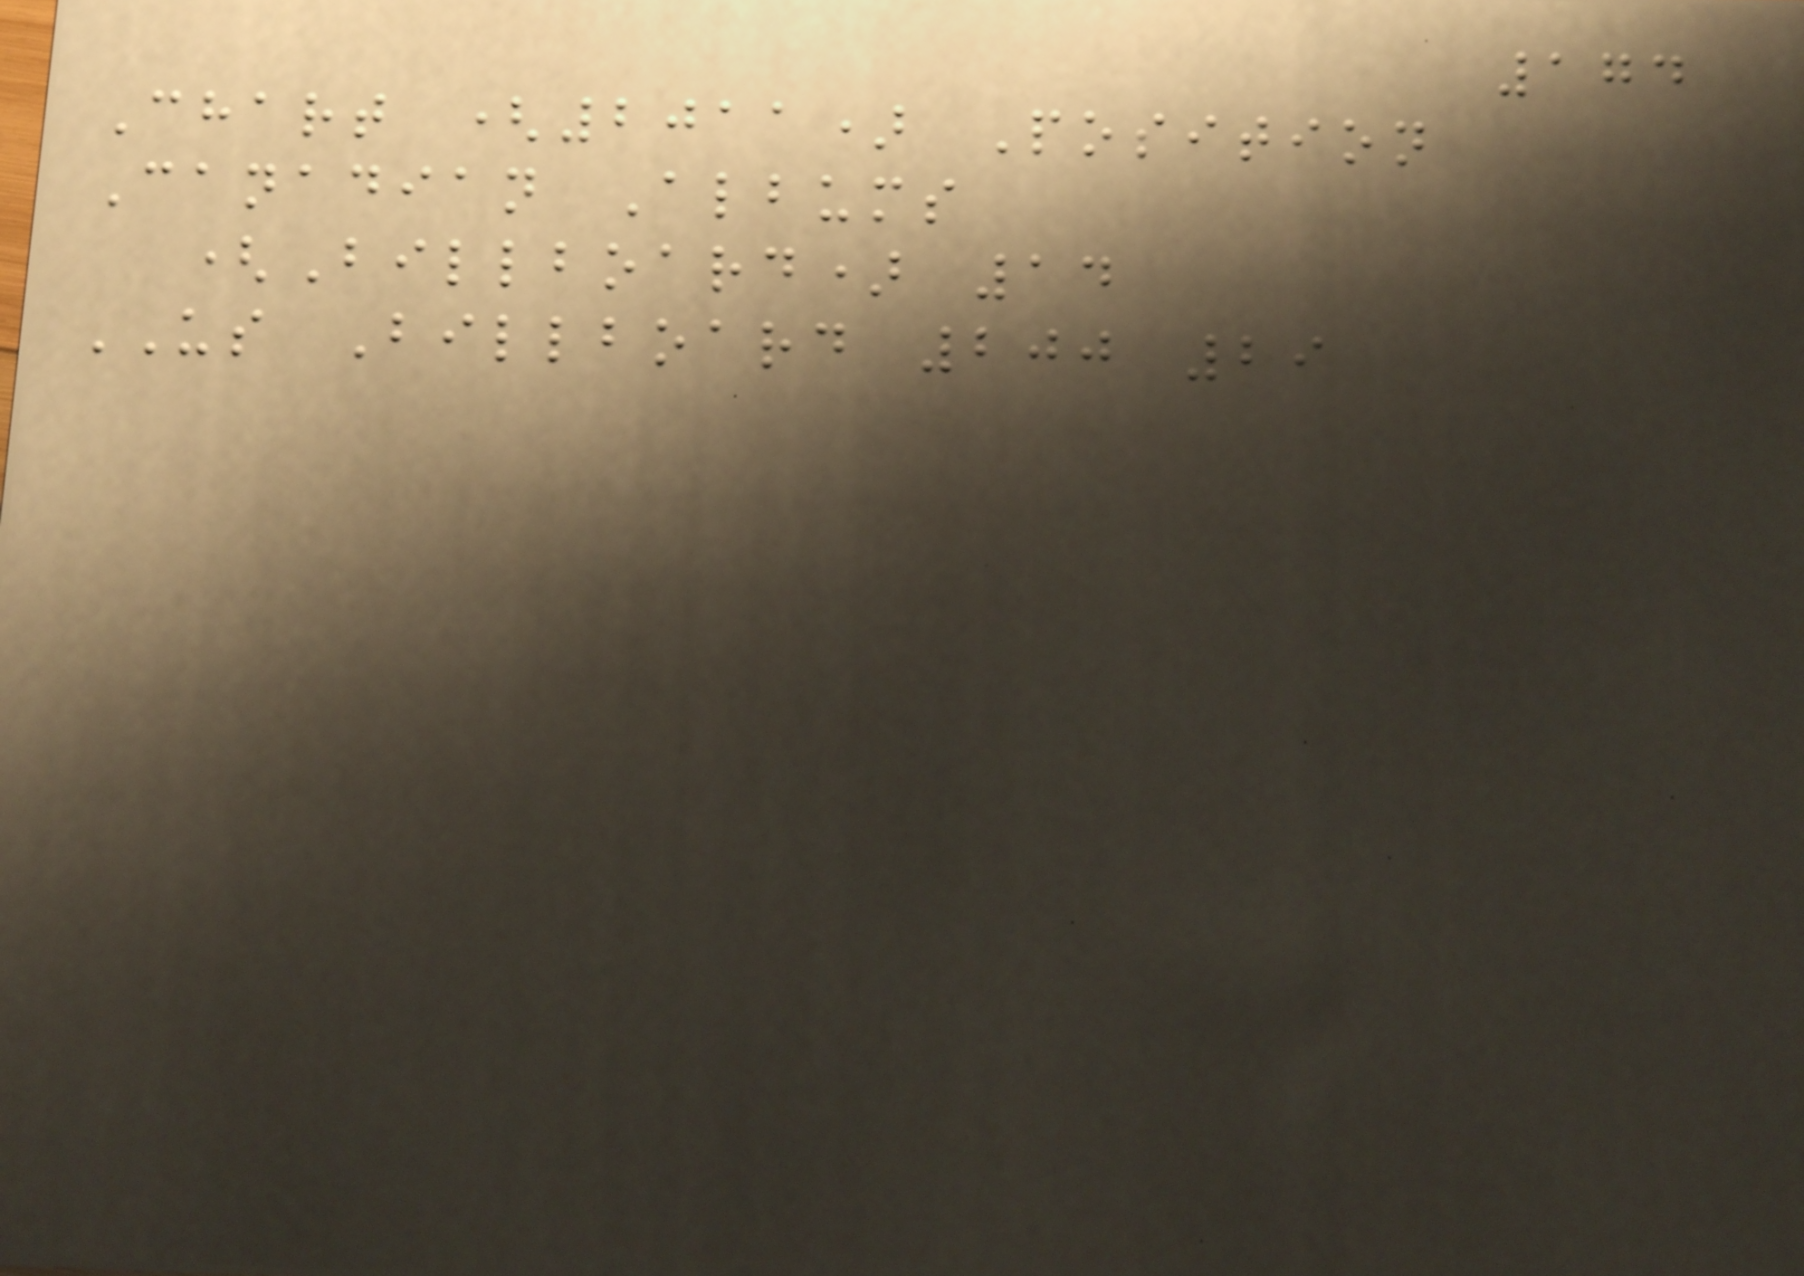174
Chart (2011) Position
Canadian Albums
(Billboard) 14
US Billboard 200 29
